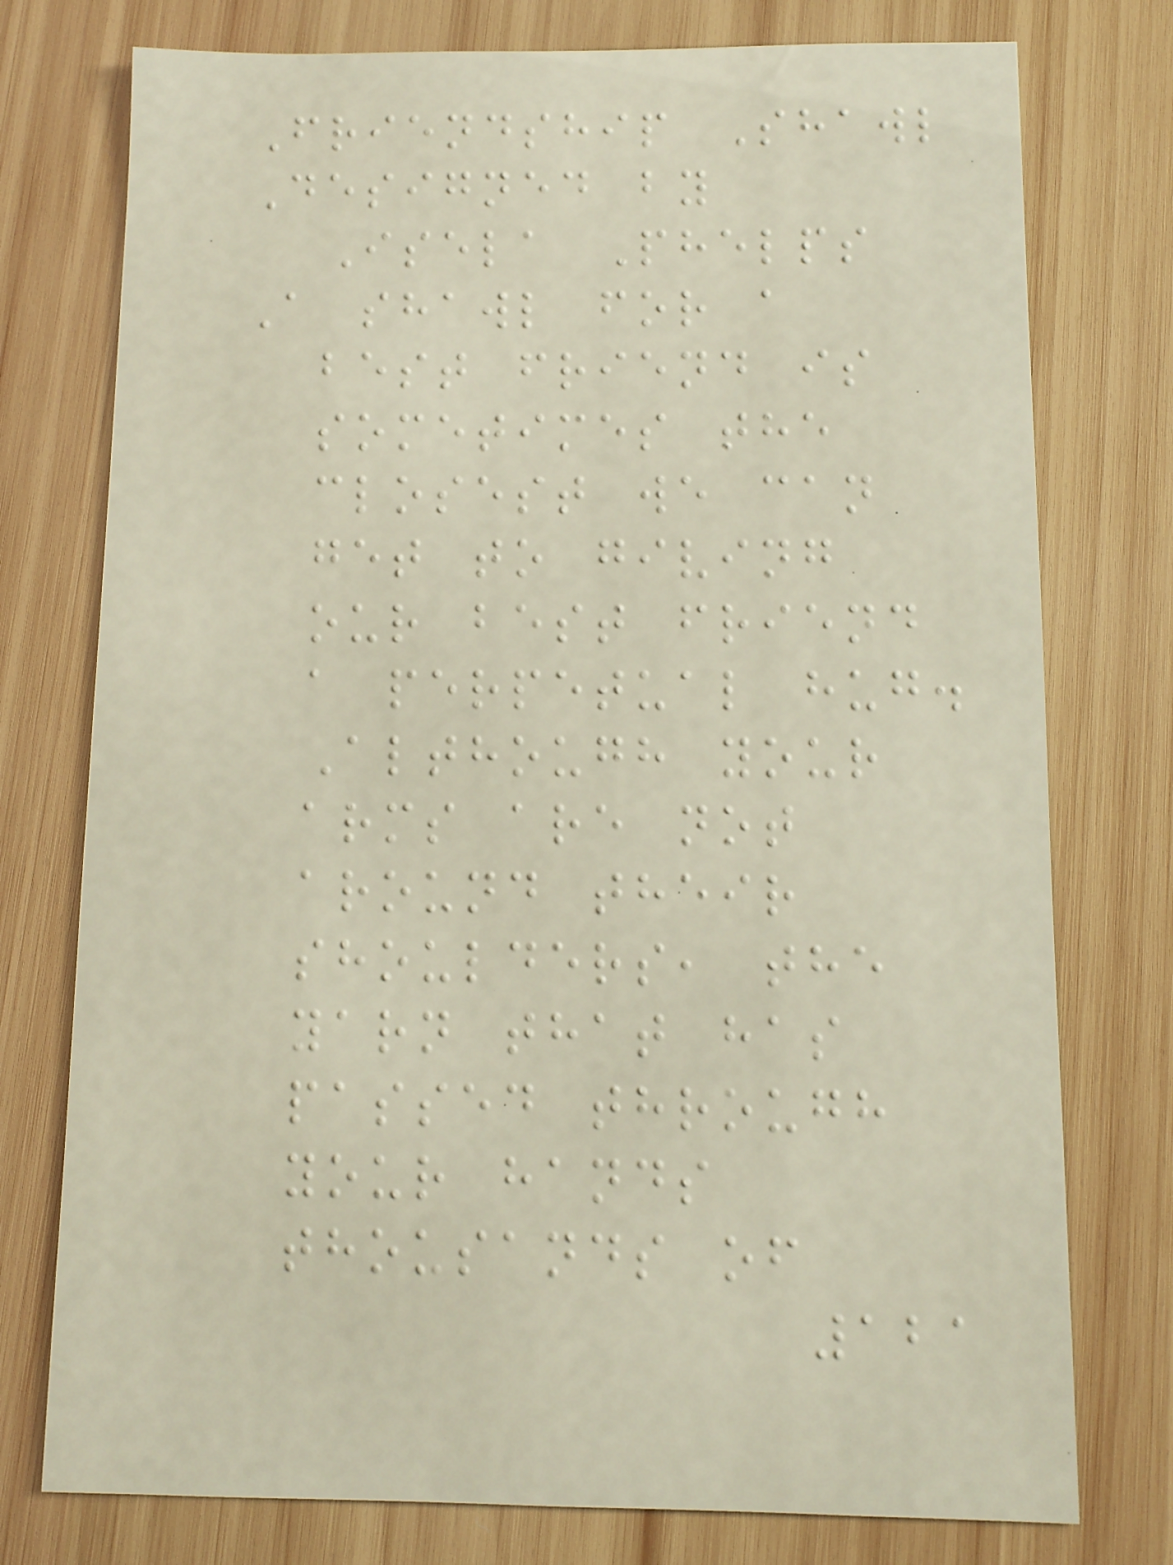Friendship Shawl
Designed by
Isela Phelps
A shawl for a
best friend is
sometimes the
closest we can
get to giving
our best friend
a perpetual hug.
Although your
arms are not
around their
shoulders, the
yarn that has
passed through
your hands
thousands of
121
